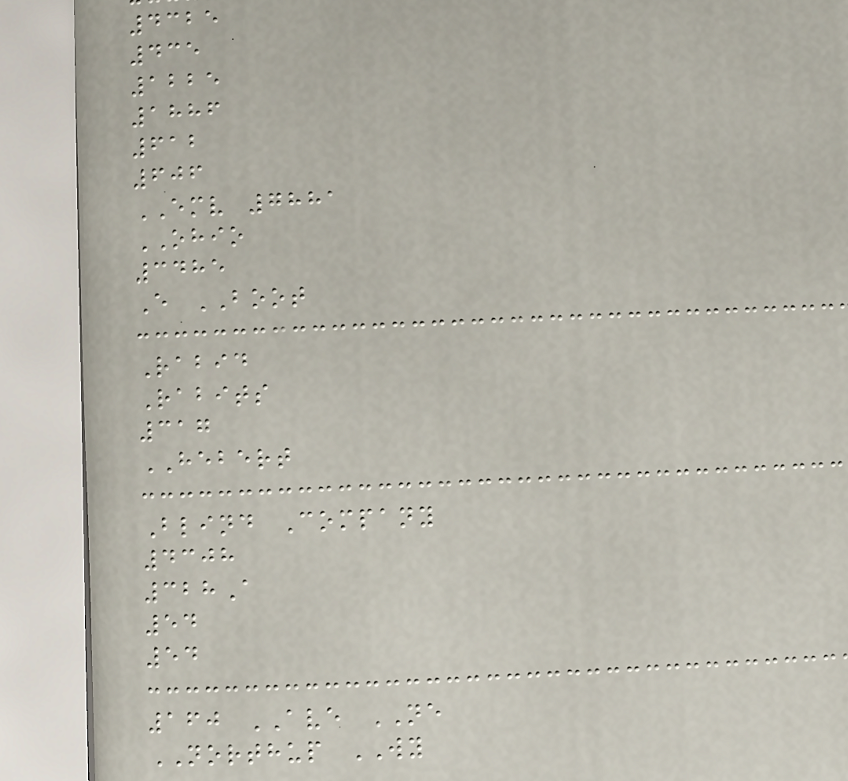4325
435
1225
1886
612
606
EMV 7881
OHIO
3485
E BOOT
Rabid
Rabits
317
HEBERT
Blind Company
4308
328A
54
54
160 AVE NE
NORTHUP WY
